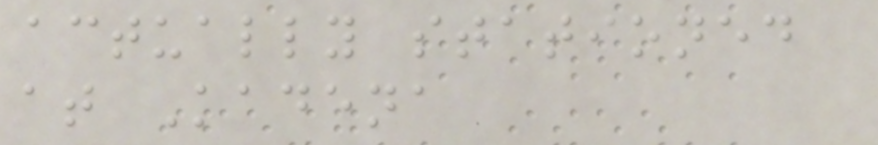actually stationed
at Kadena
